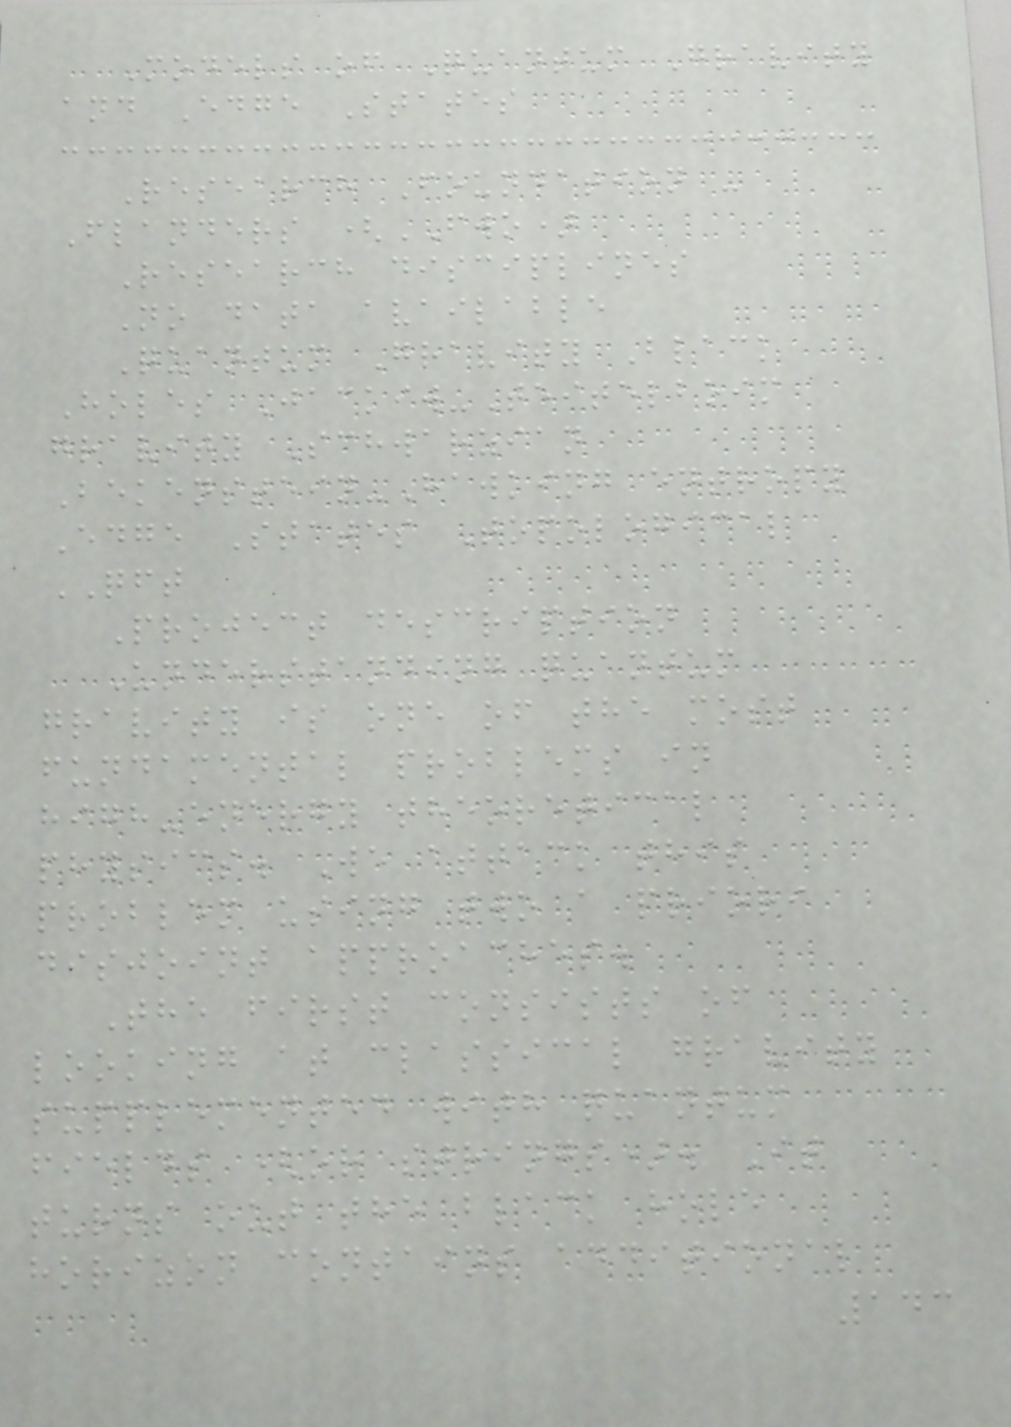Models of Quantum Gravity
and Edge States
Research Foundation -
Flanders (FWO)
Research disciplines
No data available
Quantum Gravity Black
Holes Jackiw-Teitelboim
gravity Schwarzian
Bekenstein-Hawking entropy
Edge States Topological
QFT
Project description
Understanding quantum
gravity is one of the most
fundamental problems in
high-energy theoretical
physics. We attack this
problem using two a priori
disjoint approaches.
The first consists of
looking at classical gravity
supplemented with quantum
fields (or strings). It
turns out the black hole
horizon contains additional
143
